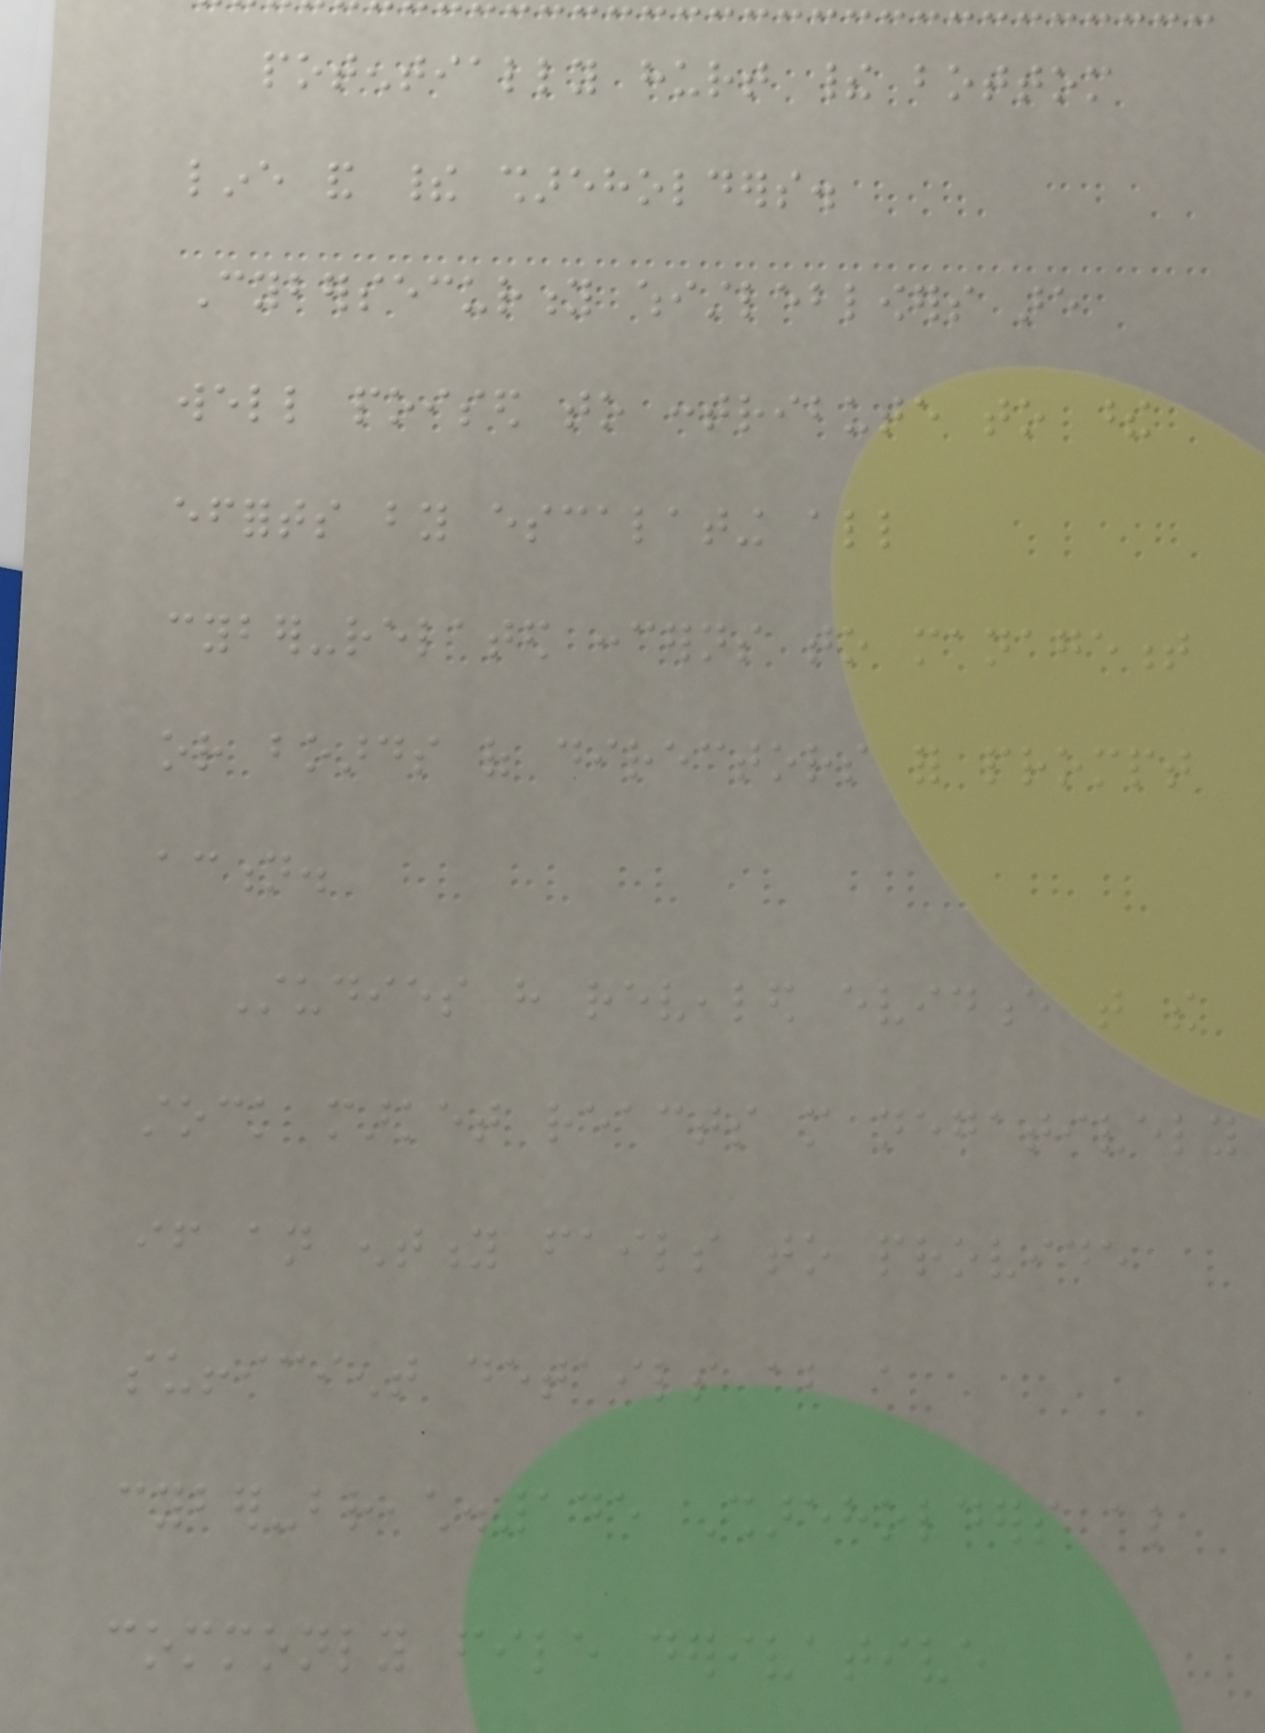potentially hurt their bottom
line and their shareholders.
Cybersecurity whistleblowers are
well poised to contribute to these
efforts by escalating all
cyber-related concerns to management
or boards of directors for prompt
action.
Studies have revealed evidence that the
stock market reacts more negatively
if an entity fails to provide
sufficient details about a
cyber-breach.145 Shareholders also
commonly file derivative
